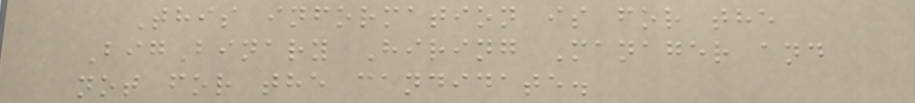This information is for the
BigBinary Hiring Manager and
not for the candidate.
